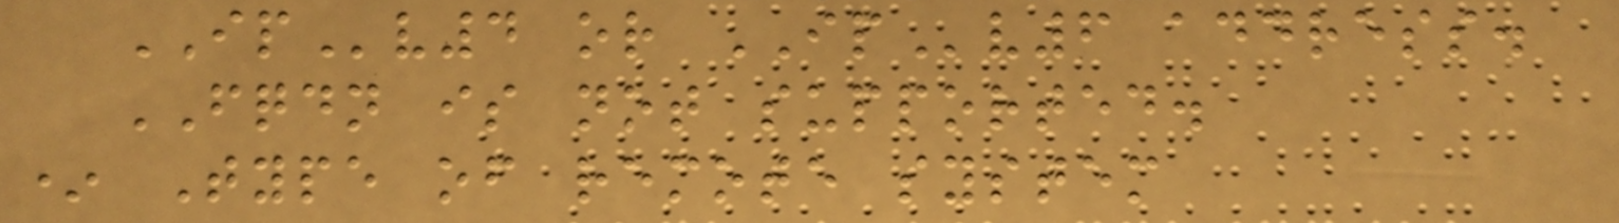IPv4 or IPv6 address.
FQDN is not supported.
* Type of remote system
